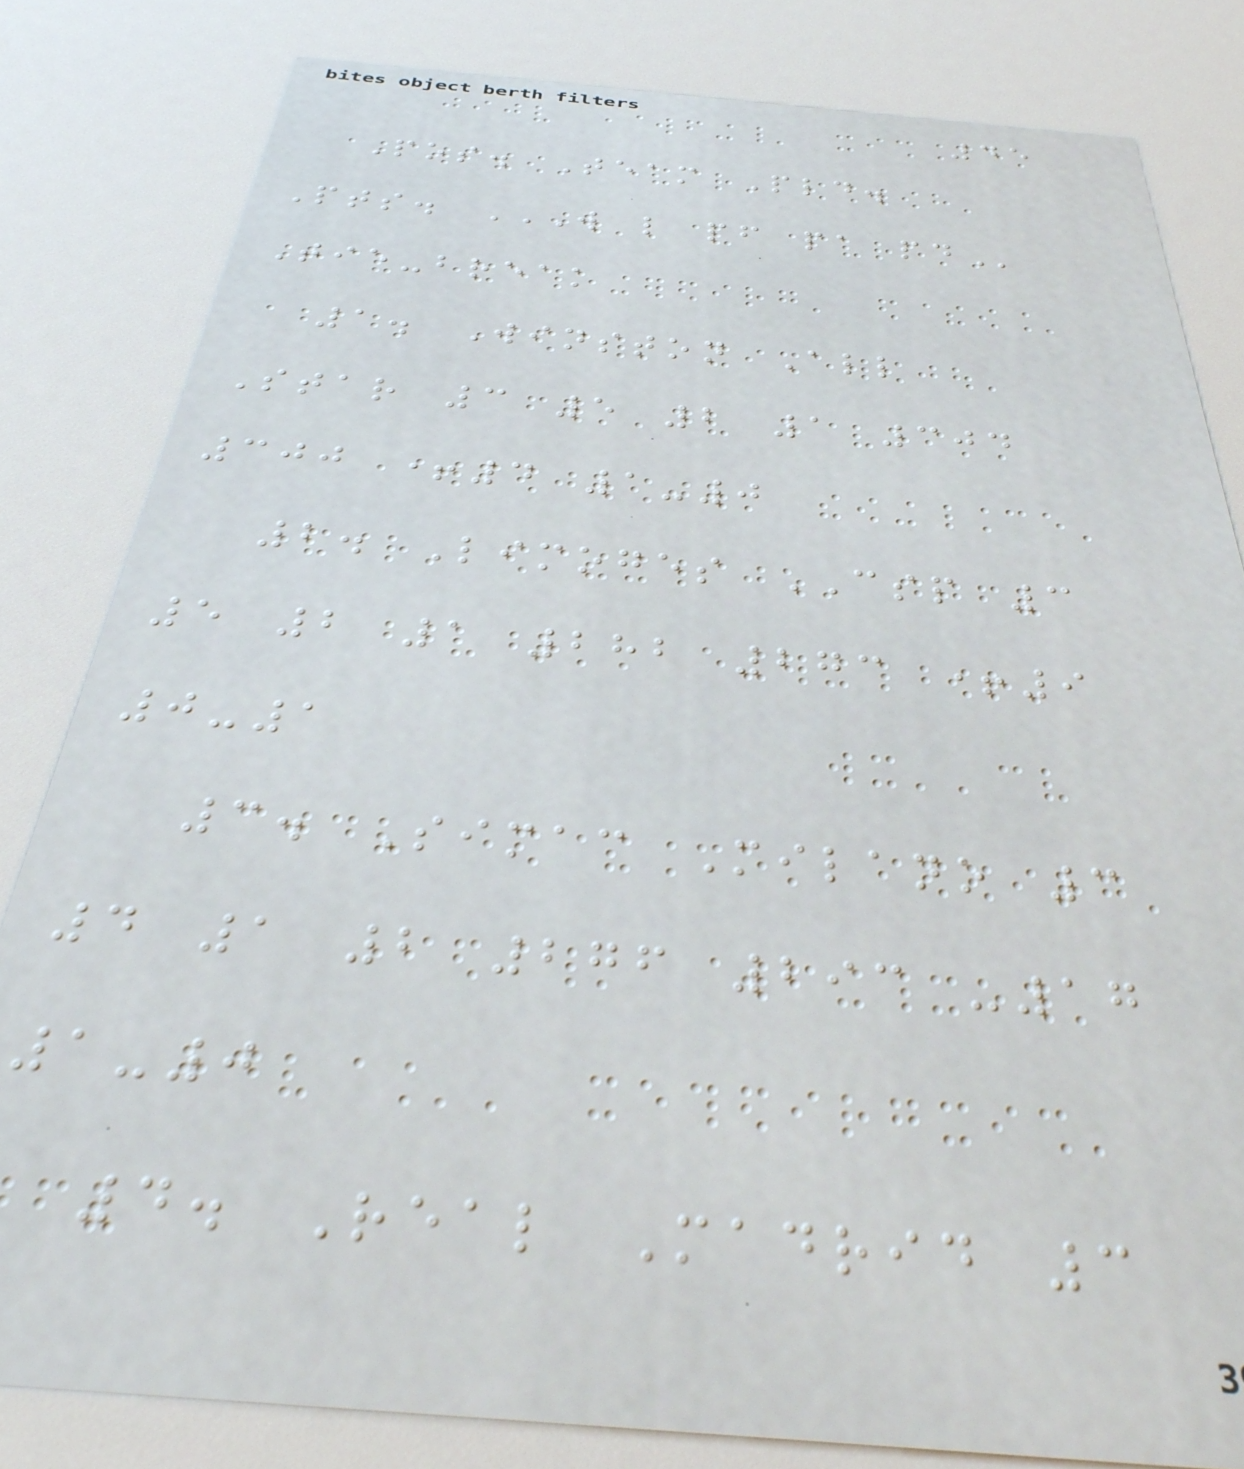45
Pos. Team Pld.
Pts. W L PF PA PD
Tie-break
1. Winston All
Star 3 5 2 1 304
300 +4 1-0
2. Limoges CSP 3
5 2 1 282 273 +9
0-1
3. Simac Milano 3
4 1 2 276 293 -17
1-0
4. Real Madrid 3
